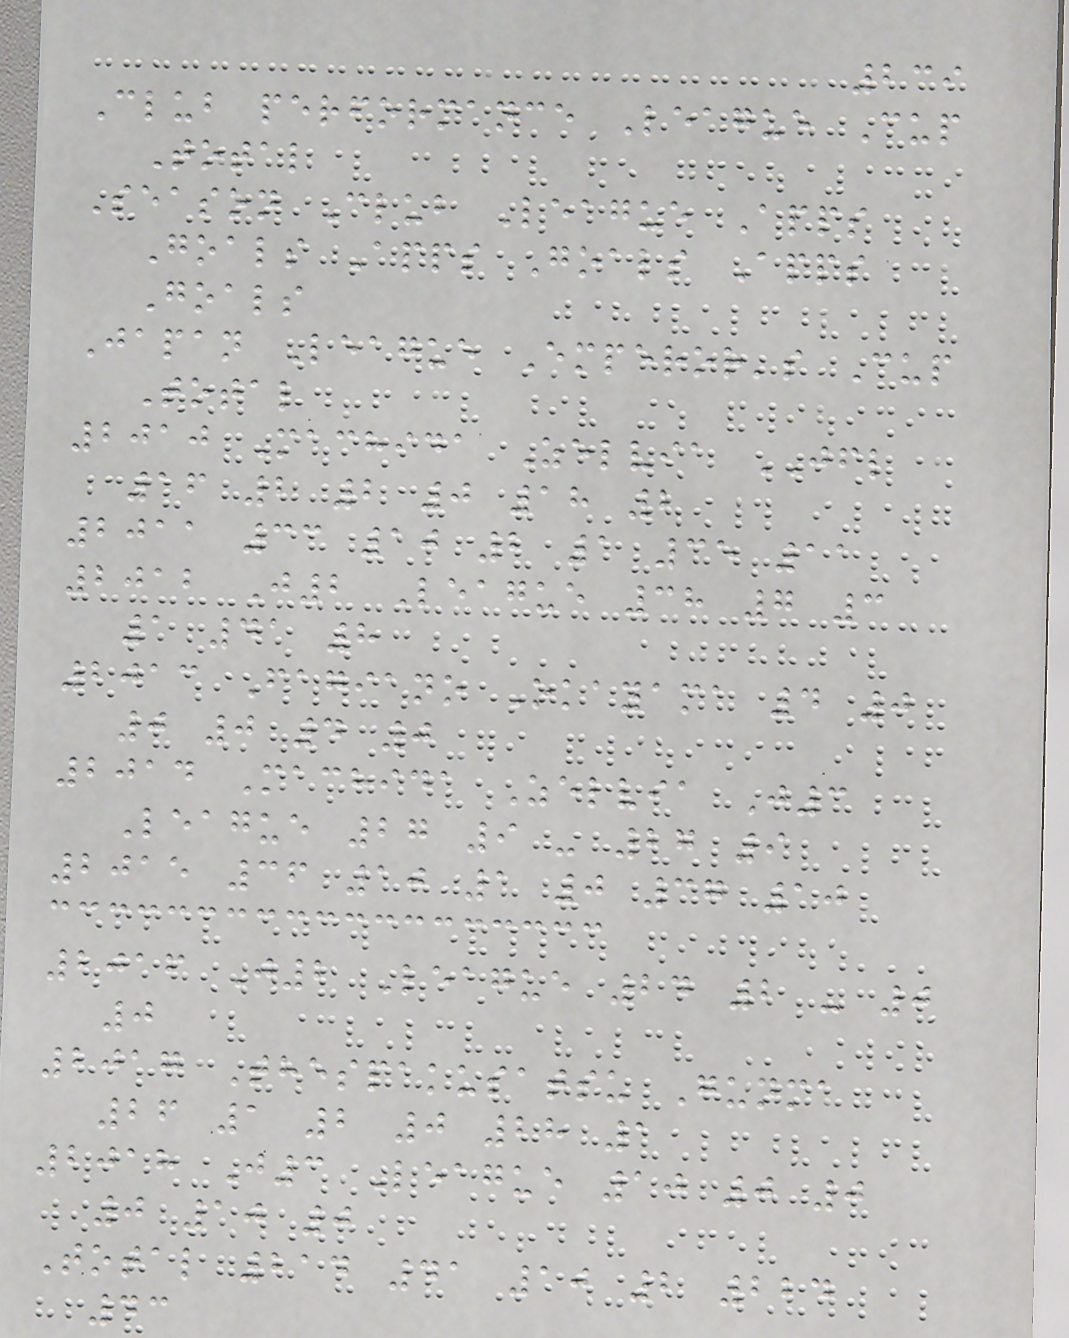239
Club performance League Cup
Total
Season Club League Apps
Goals Apps Goals Apps
Goals
Japan League Emperor's Cup
Total
2010 Machida Zelvia JFL
16 2 2 0 18 2
2011 33 10 2 1 35 11
2012 J2 League 38 7 3
1 41 8
2013 Fagiano Okayama 4 0
0 0 4 0
2014 Machida Zelvia J3
League 27 9 - 27 9
2015 36 10 1 0 37 10
2016 J2 League 24 2 - 0
0
2017 Thespakusatsu Gunma
26 1 2 0 28 1
2018 J3 League 10 0 0
0 10 0
Total 214 41 10 2 224
43
